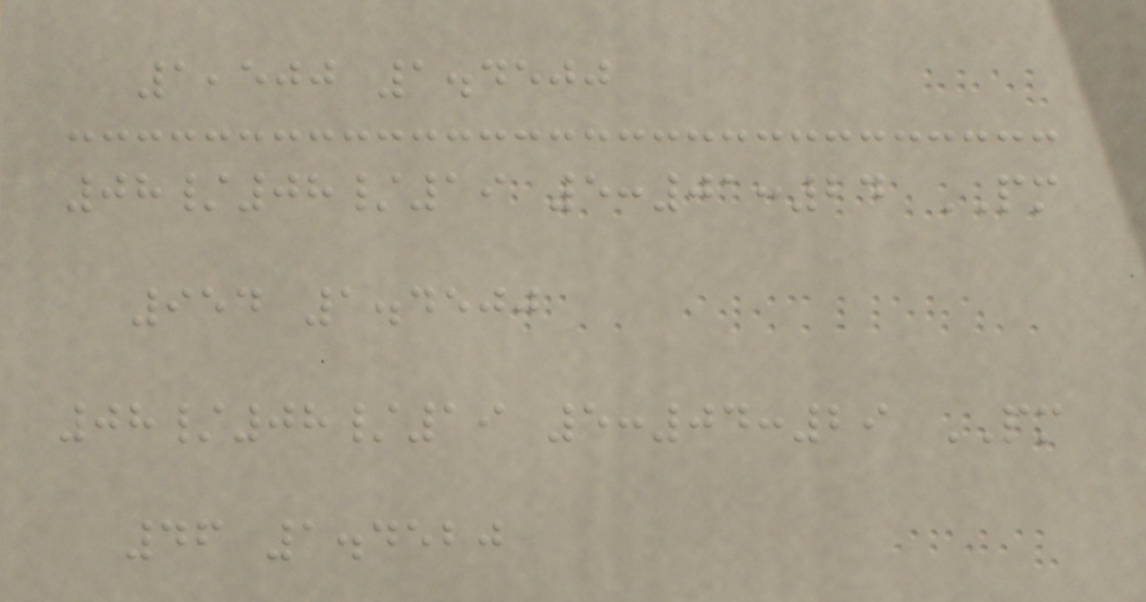1,500 1.4500
08/08/19 5:01:24 PM
954 1.4500
08/08/19 5:04:29 PM
46 1.4520
